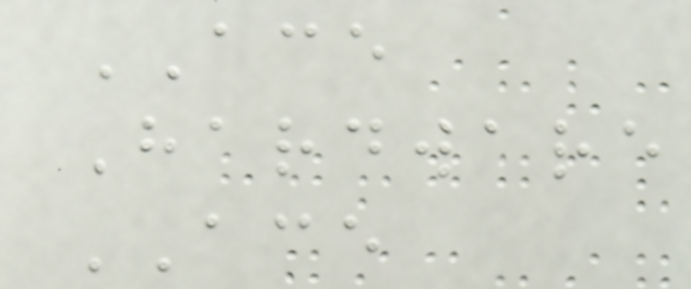ACE
Hardware
ACE
